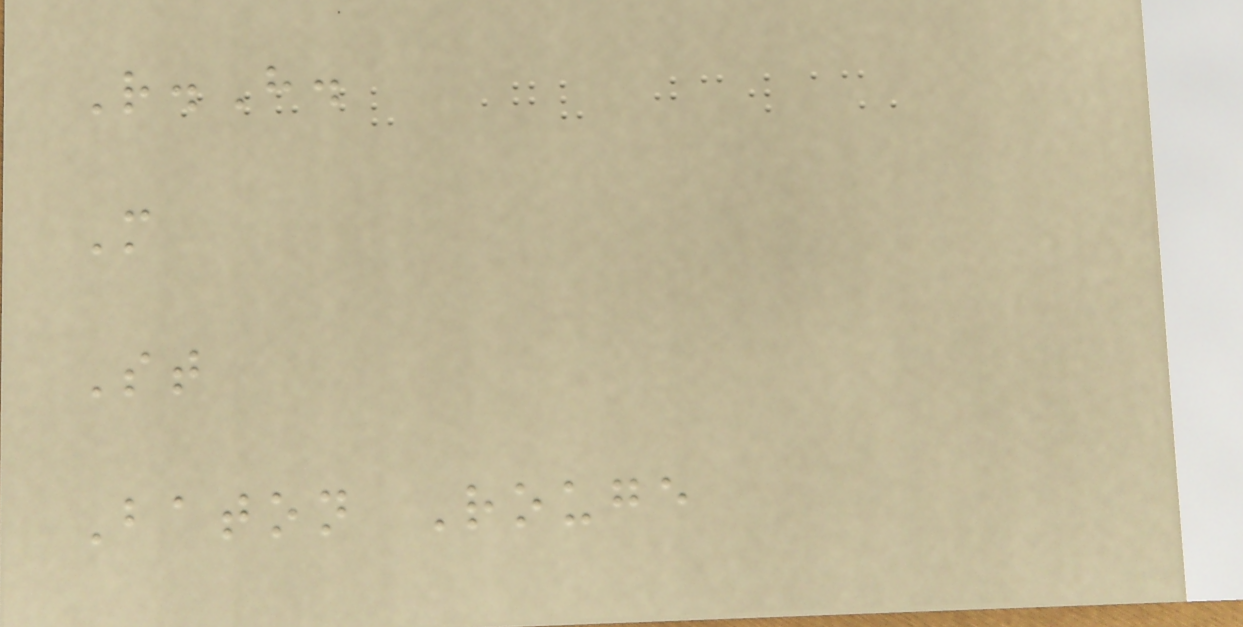R.H.
M
St
Baton Rouge
